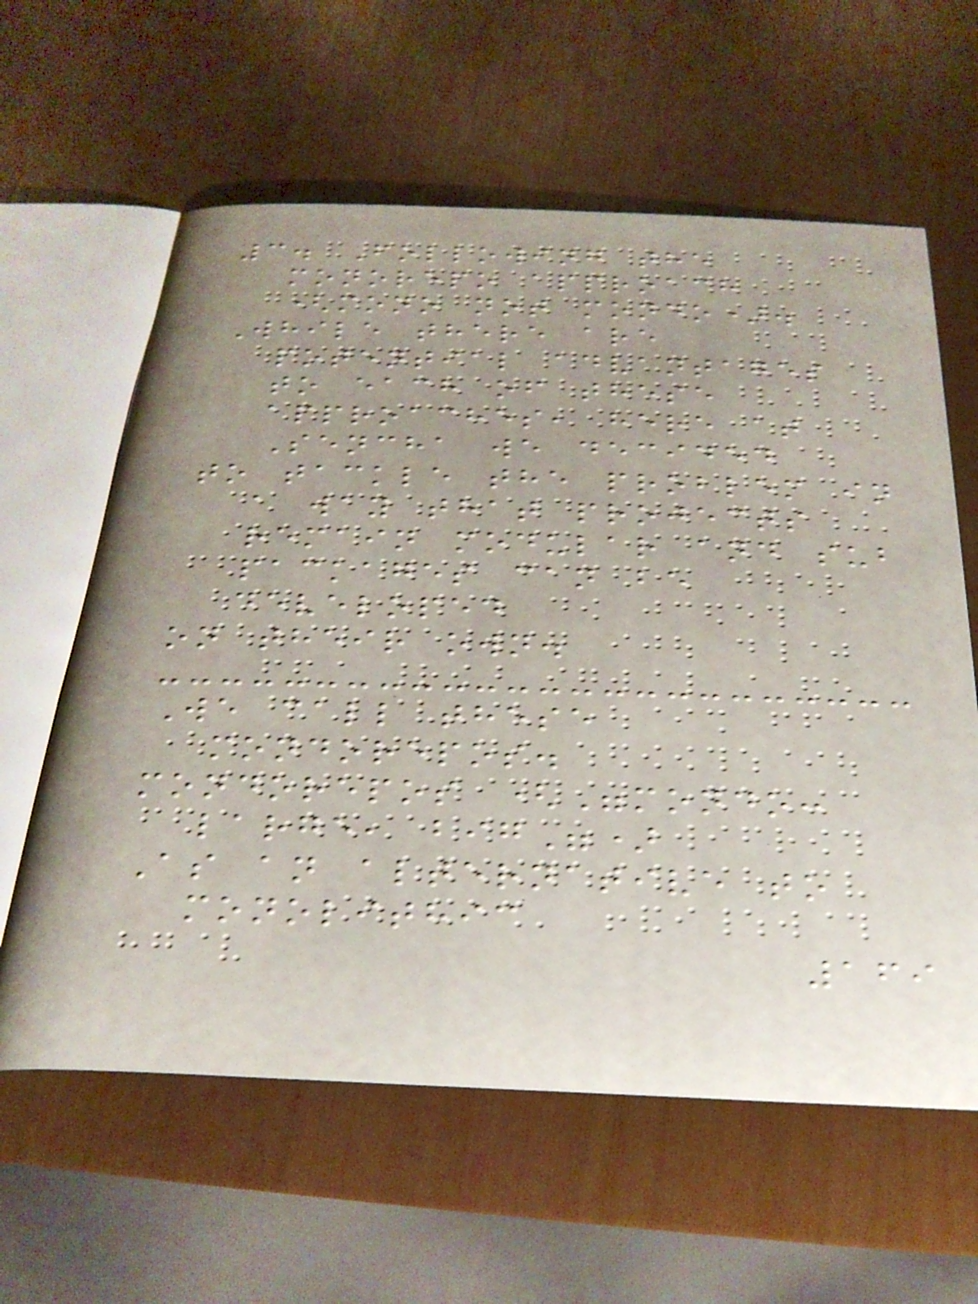3. Following the
monorepo approach
(mono not mondo).
While there are
potential advantages
to each of these
approaches, here at
Sencha we decided
to tackle the problem in
a way that projects
remain modular and sub
packages can be
developed
on their own.
We call these
mondorepos.
mondorepos ("mondo:
large, big")
As an alternative to
monolithic
169
